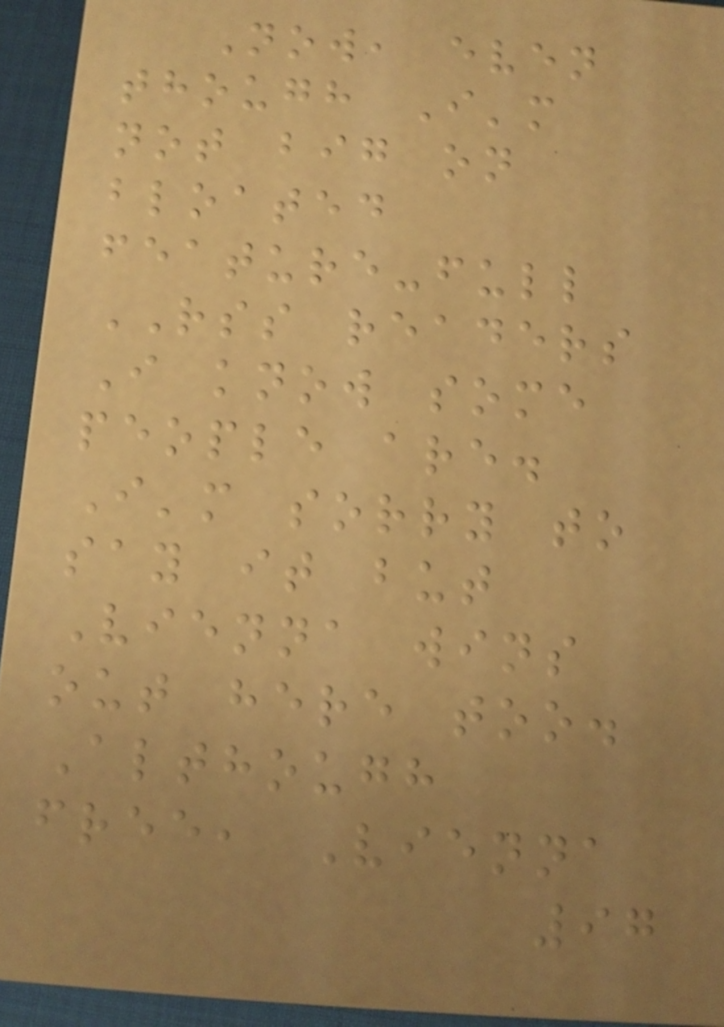Now, even
though I'm
not big on
bloated
feature-full
RSS readers
I know some
people are.
I'm sorry to
say it but
Vienna wins
out here too.
Although
free, Vienna
97
